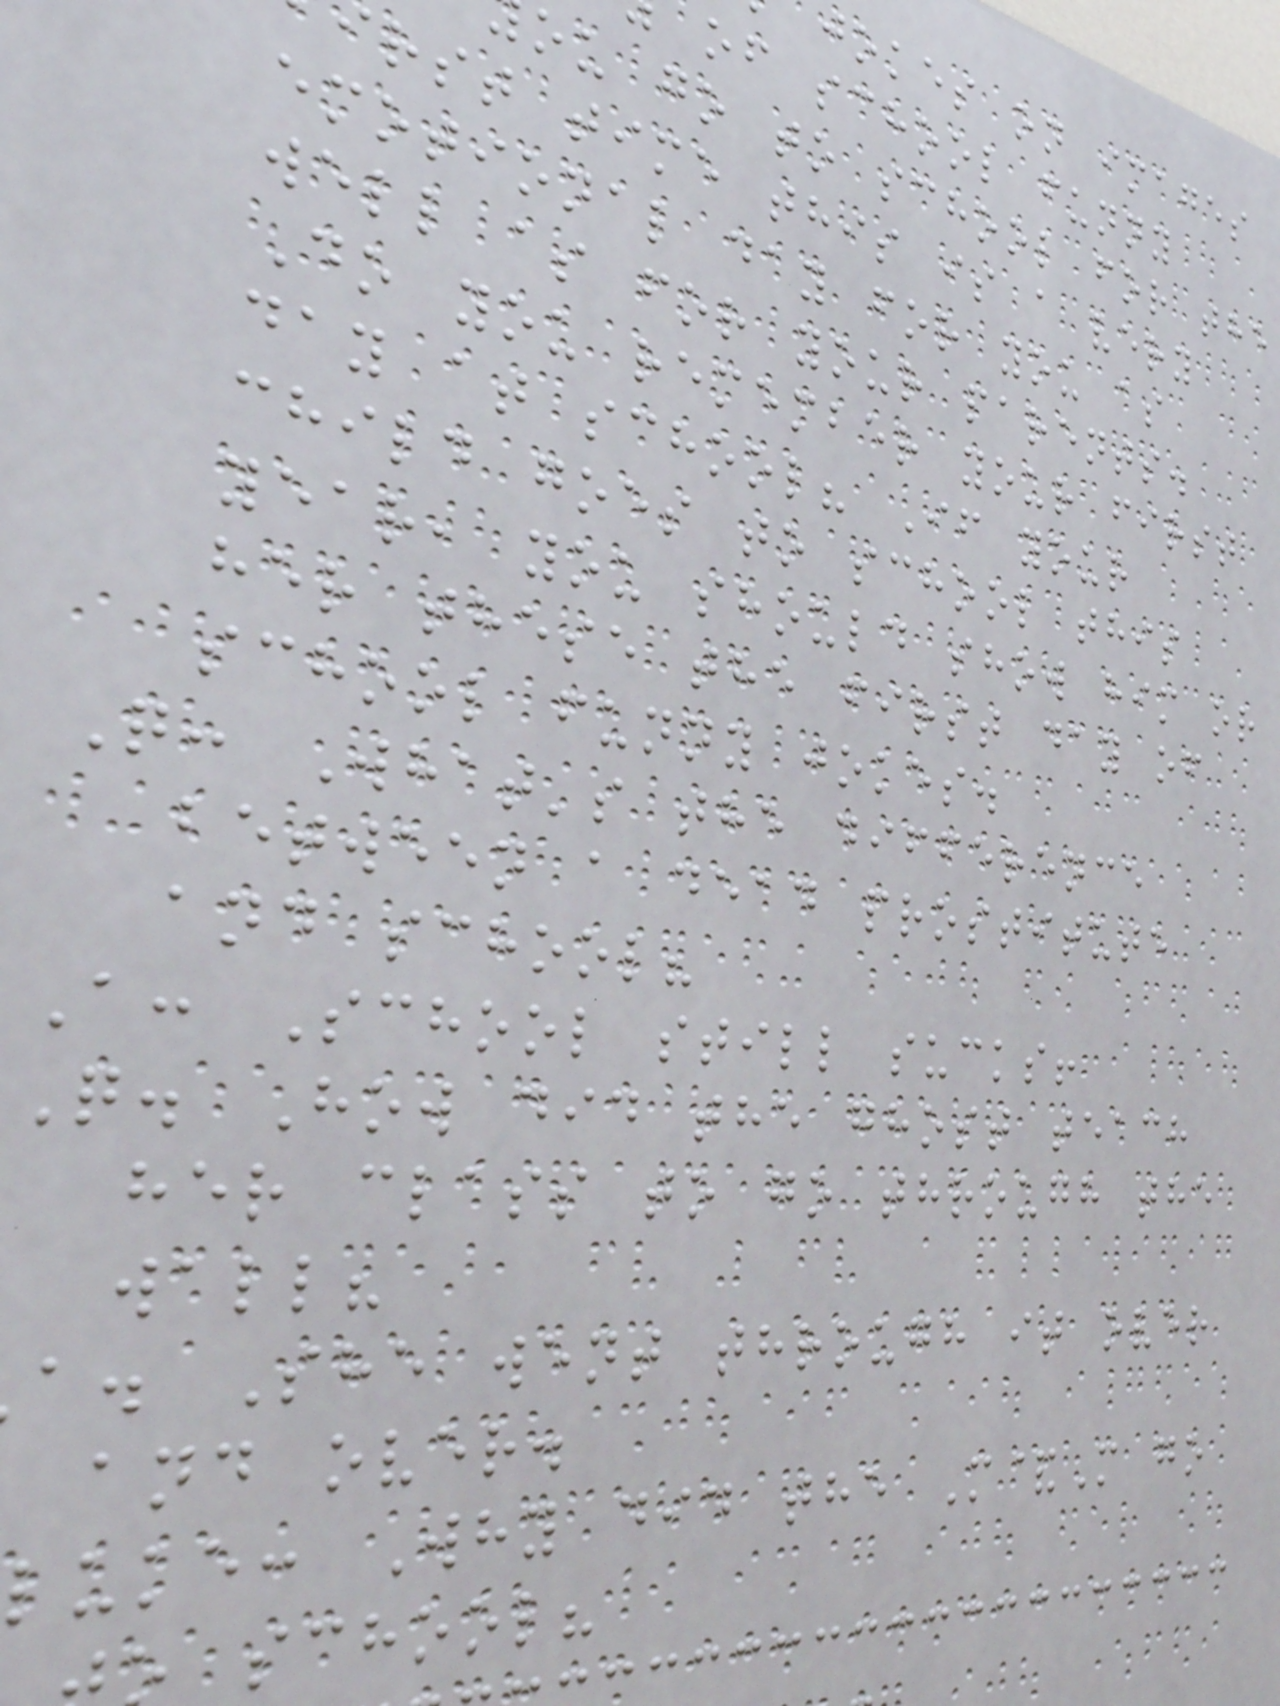jokes on images
of school funny
ou go to school for the
rst time this is a very
emotional day for you as
well as for your parents.
Do you remember your first
day at school? If your
child goes to school this
year, you should show him or
her these the first day of
school funny jokes.
Q: What's the difference
between a dead prostitute
and school?
A: School still sucks!
Q. How did the ghost teach
her class to go through the
wall?
a. She went through it over
and over.
luke: Why did the M&M go
school?
